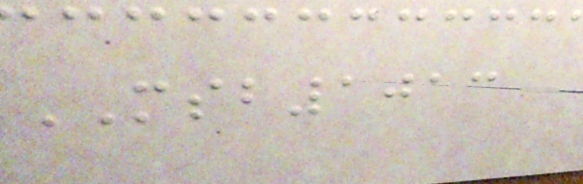MSB1013
